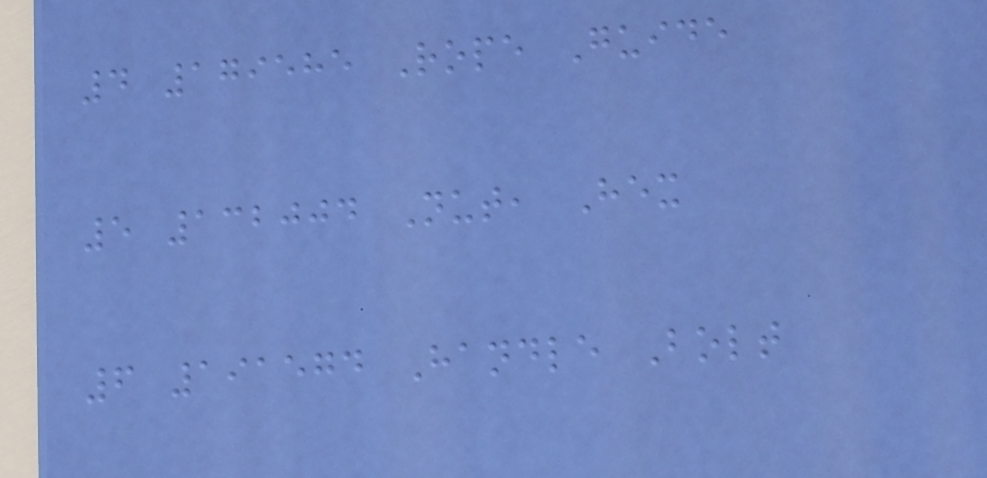4 179585 Rope Guide
5 132004 Nut, Hex
6 191574 Handle Bolt
